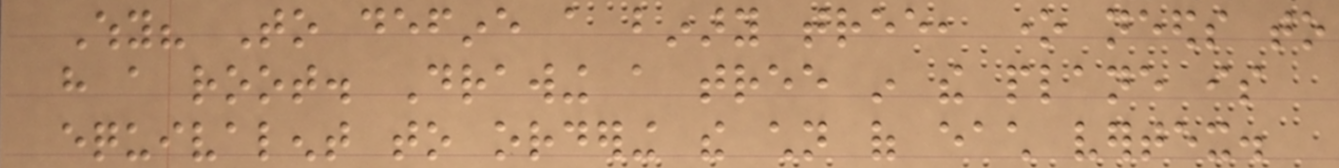Why? To define a binary tree, one needs to
have a root. Drawing a tree in the plane is
equivalent to ordering the children of each vertex.
